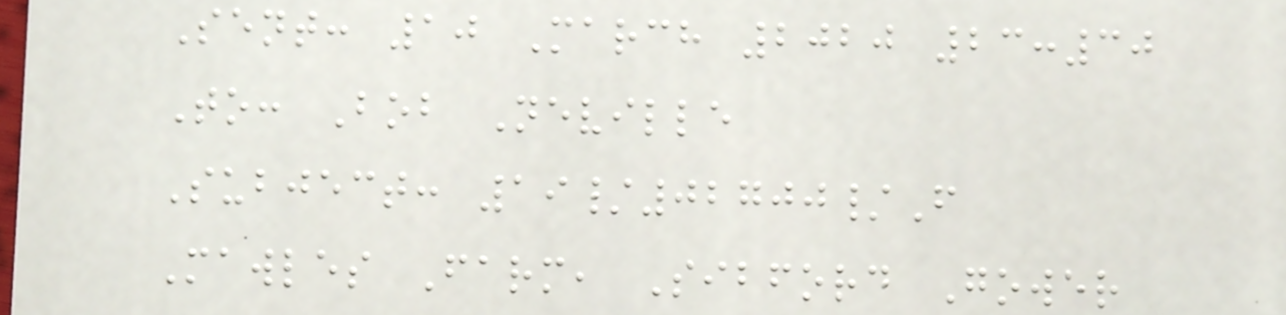Sent: 10 March 2020 23:30
To: Bob Neville
Subject: 19/02700/F
Mawles Farm, Sibford Gower
